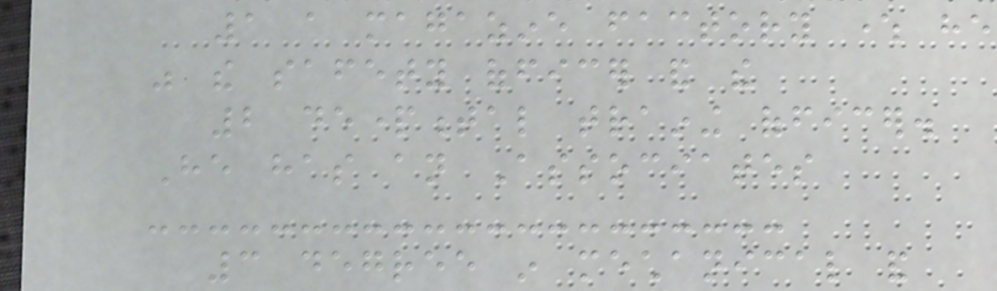1 a magazine factory where he
was the safety officer and the
2 departmental training officer.
He has an Associates
3 degree in mechanical and
